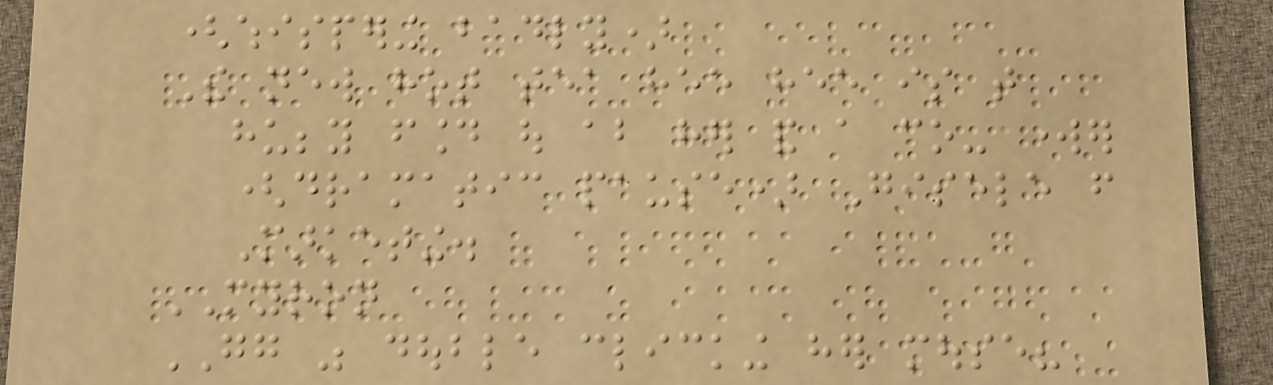(whispering badly)
The new hot tea hee hee is that
hubby found out about her and a co- worker
(dramatic pause) Gisele from
Marketing.
MYRON
GG was double clicking her mouse?
